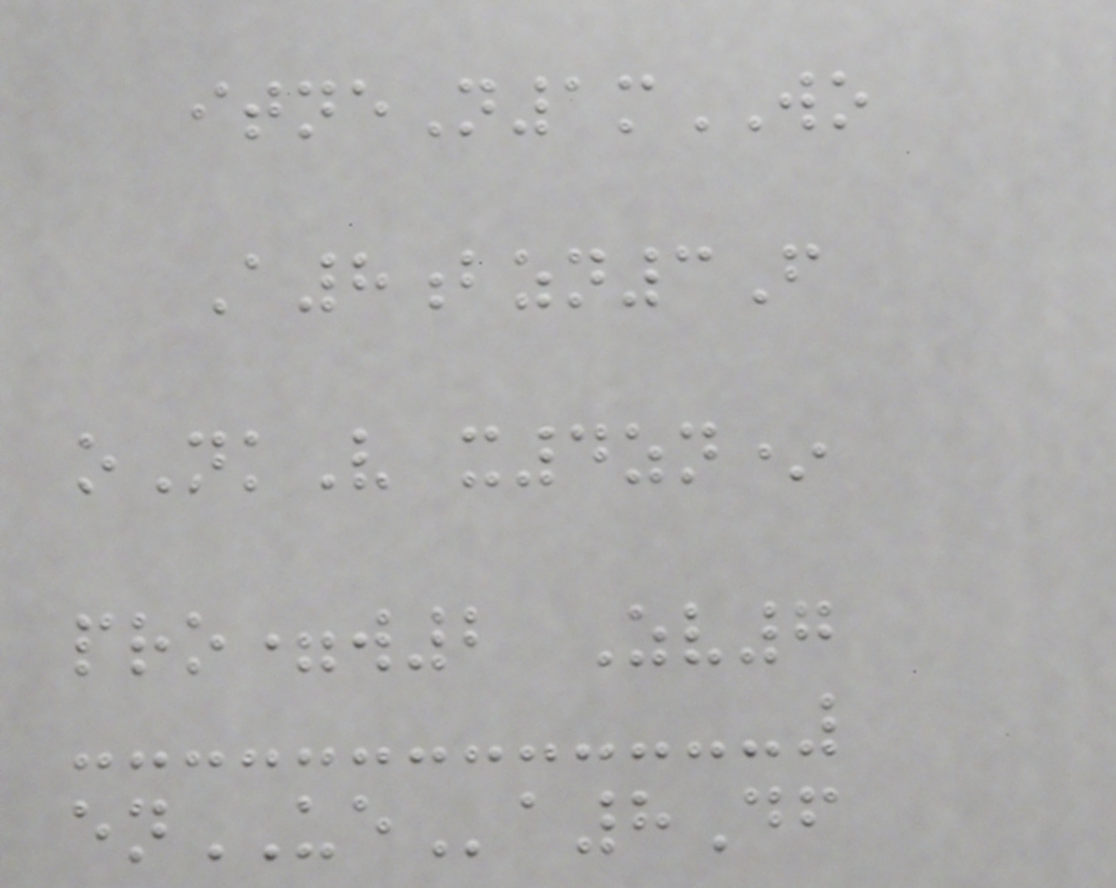itneN1mWO
A8bzn3F
oNkV x4zn*
pro=w2 Zv7
enUEa8Df
